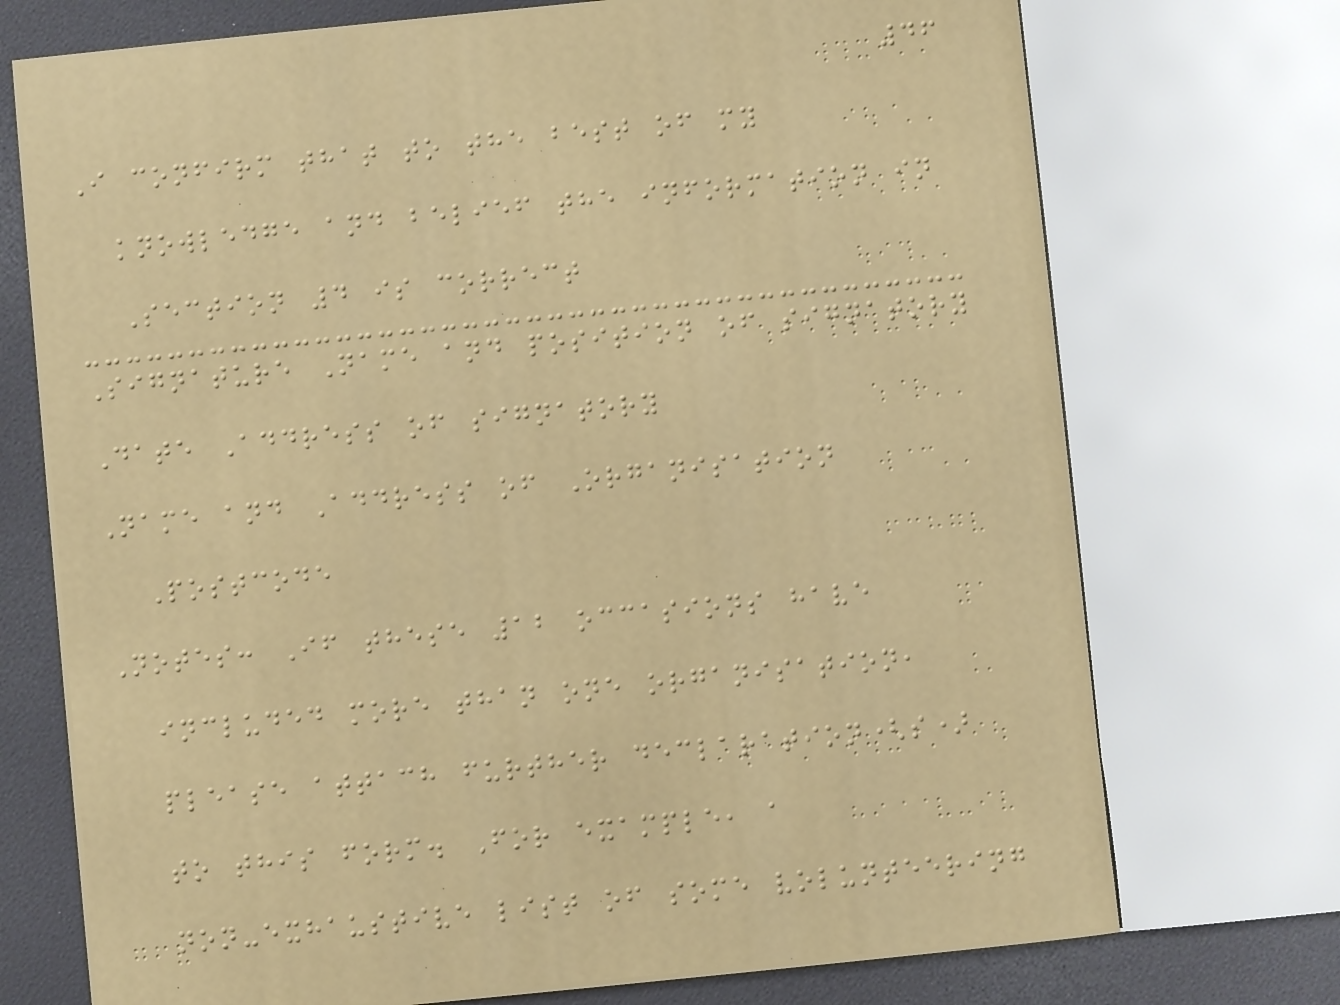46
I confirm that to the best of my
knowledge and belief the information in
Section 4 is correct
Signature Name and position of signatory
Date Address of signatory
Name and Address of Organisation
Postcode
Notes: If these 12 occasions have
included more than one organisation,
please attach further declaration(s)
to this form. For example, a
non-exhaustive list of some volunteering
